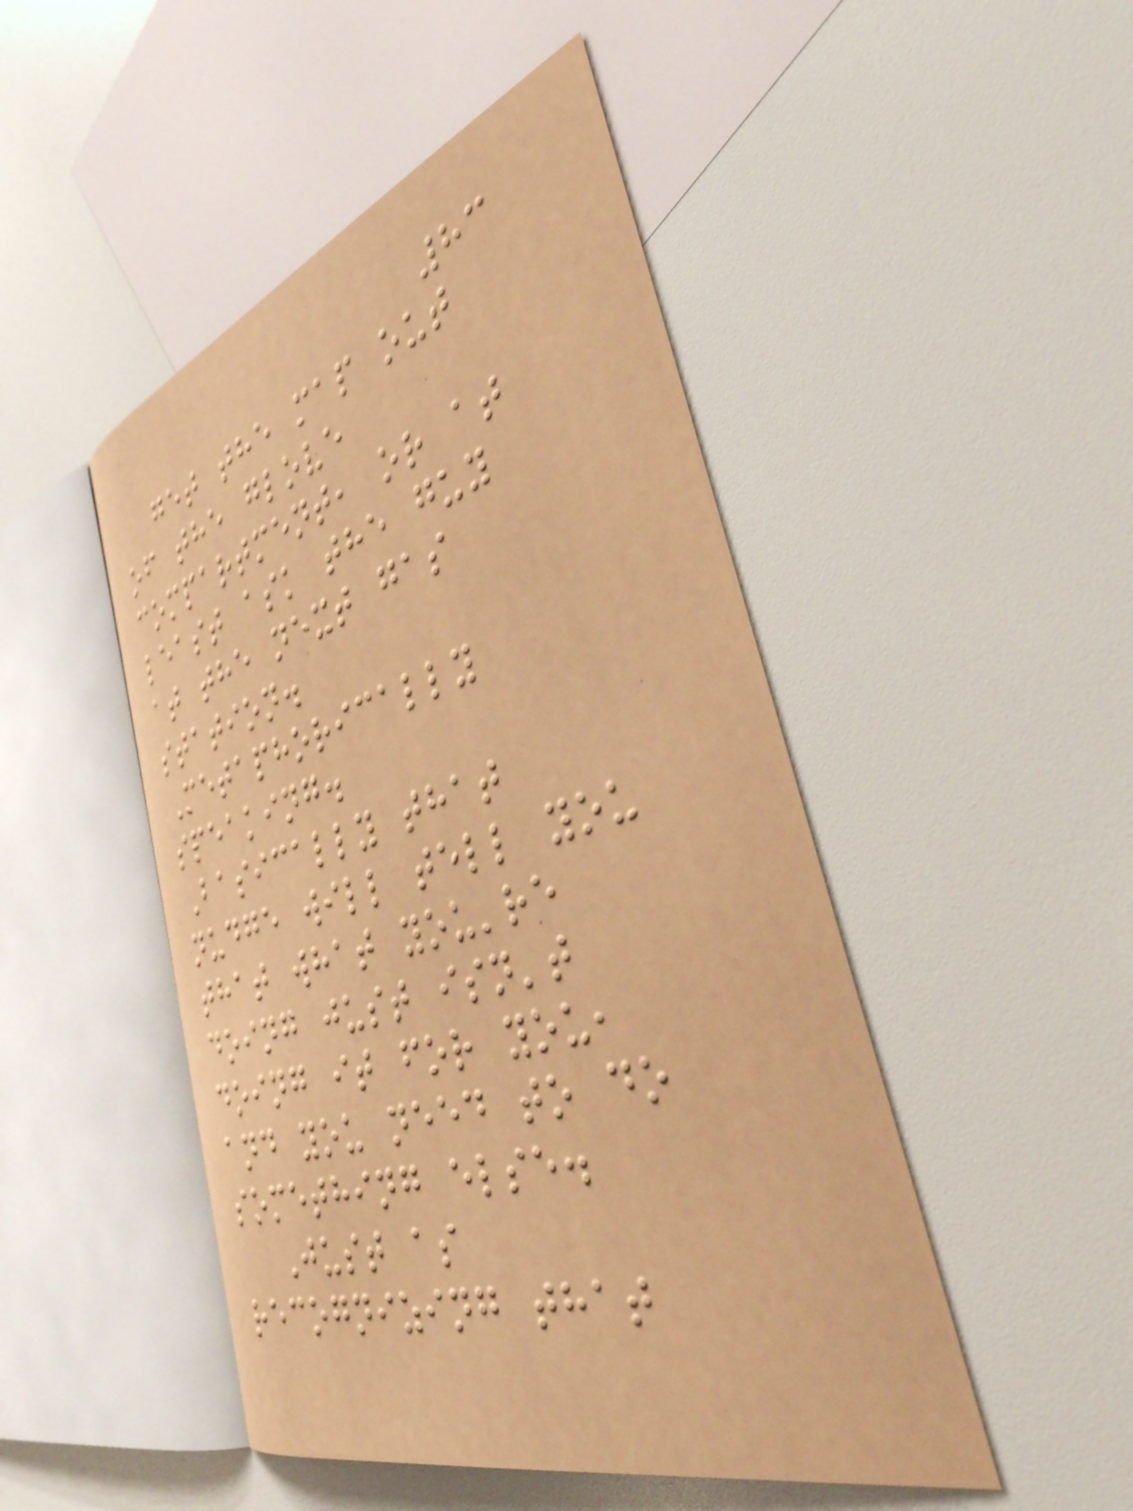83
get the map out
of the glove
compartment, or at
least ask the guy
at the next gas
station.
Metaphorically
speaking.
Basically that
nudge will tell you
that what you're
doing just isn't
doing it for you,
and you need to do
something else.
Just as
recognizing that
